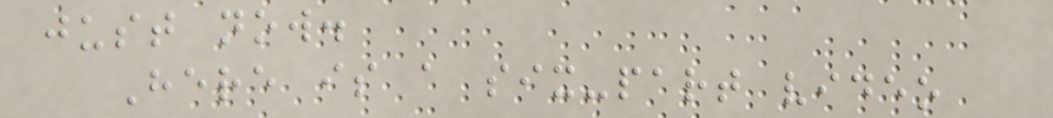just now.
Here is a six-part video
